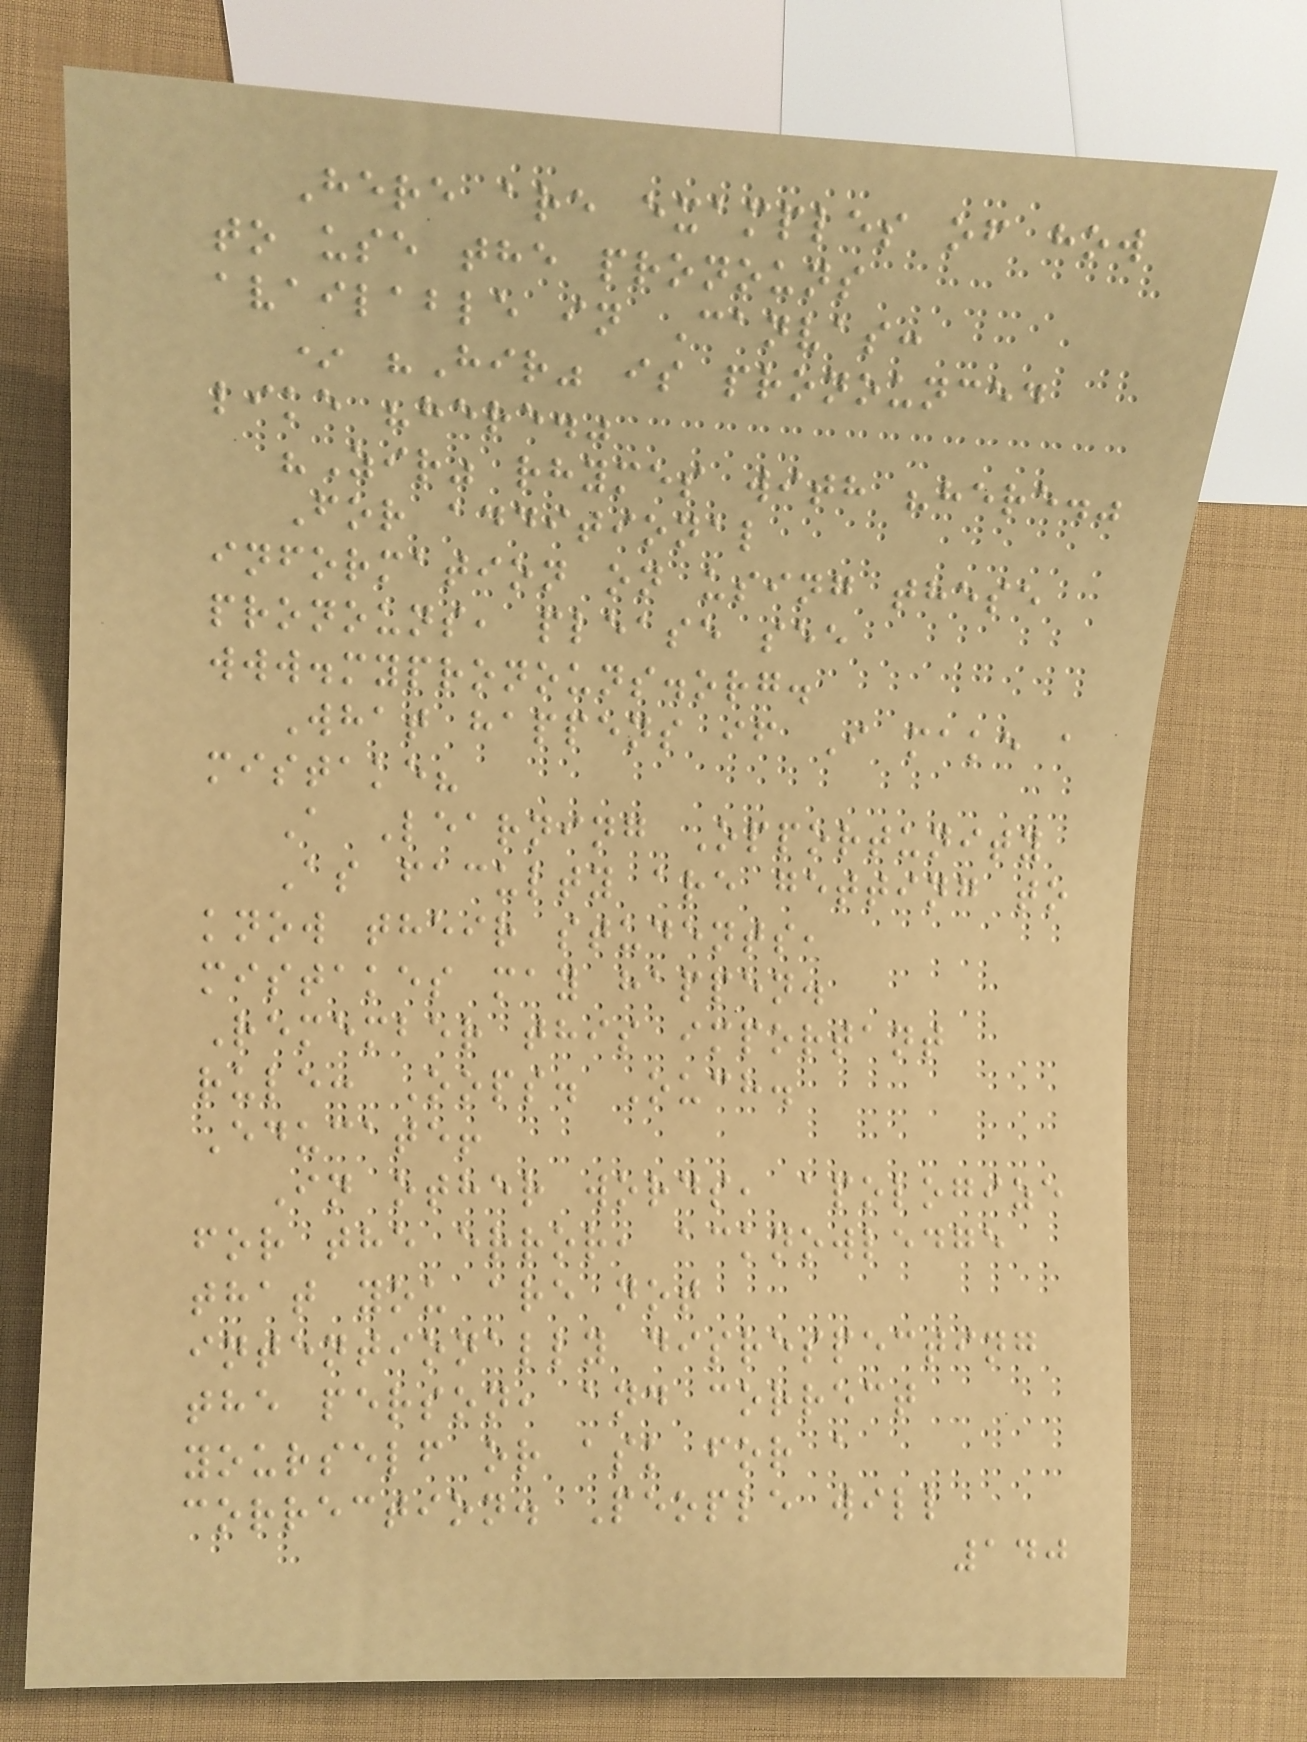Here are examples of how
to use the pronouns
available in Canvas:
* "Hir" is pronounced
like "here."
"Zir" rhymes with "here."
For additional
information on using these
pronouns, please see
www.mypronouns.org.
What happens if I make a
mistake?
A Learning Opportunity
As faculty are getting to
know their students,
mistakes may happen.
Remember this important
rule: Oops. Ouch.
Educate!
In other words, apologize
for the error, acknowledge
that you are not
intentionally disrespecting
the person, and correct
yourself or ask for a
correction. People will
140
